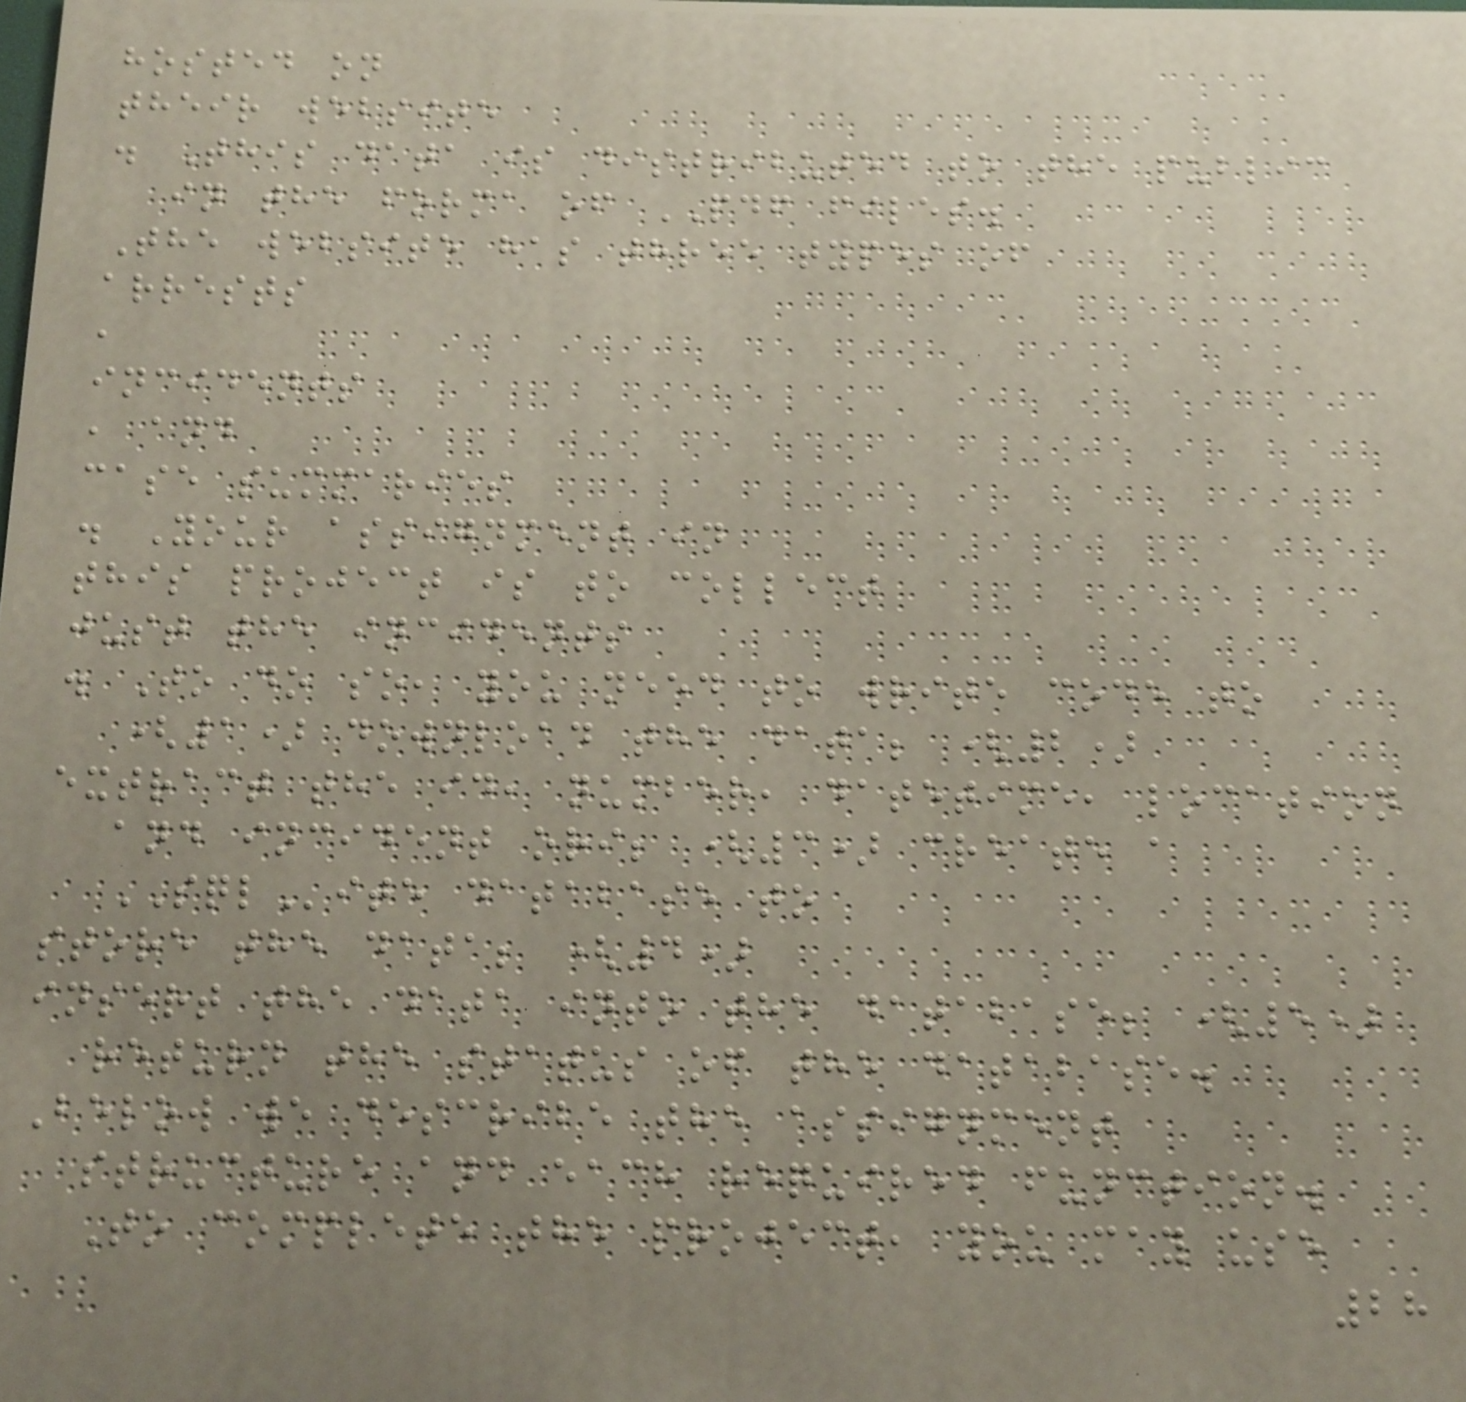hosted on
their website
. This data is distributed to the public
in the forma of PDF files.
The website has three types of
arrests
,
incidents
, and
case summaries
. Your assignment in
this project is to collect
just the incidents
. To do so, you need to write code to
(1) download the data; (2)
extract the id, number, datetime, location
and incident ori; (3) create a
SQLite database to
store the data; (4)
insert the data into the database; (5)
return the status of the database.
Below we describe the assignment
structure and each required function.
To complete the project, you may use
28
